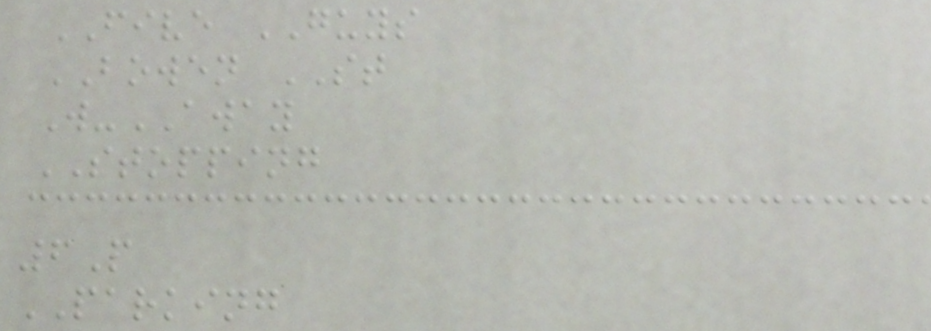FIVE GUYS
BOWEN ST
W-AWAY
STOPPING
6P
PARKING
